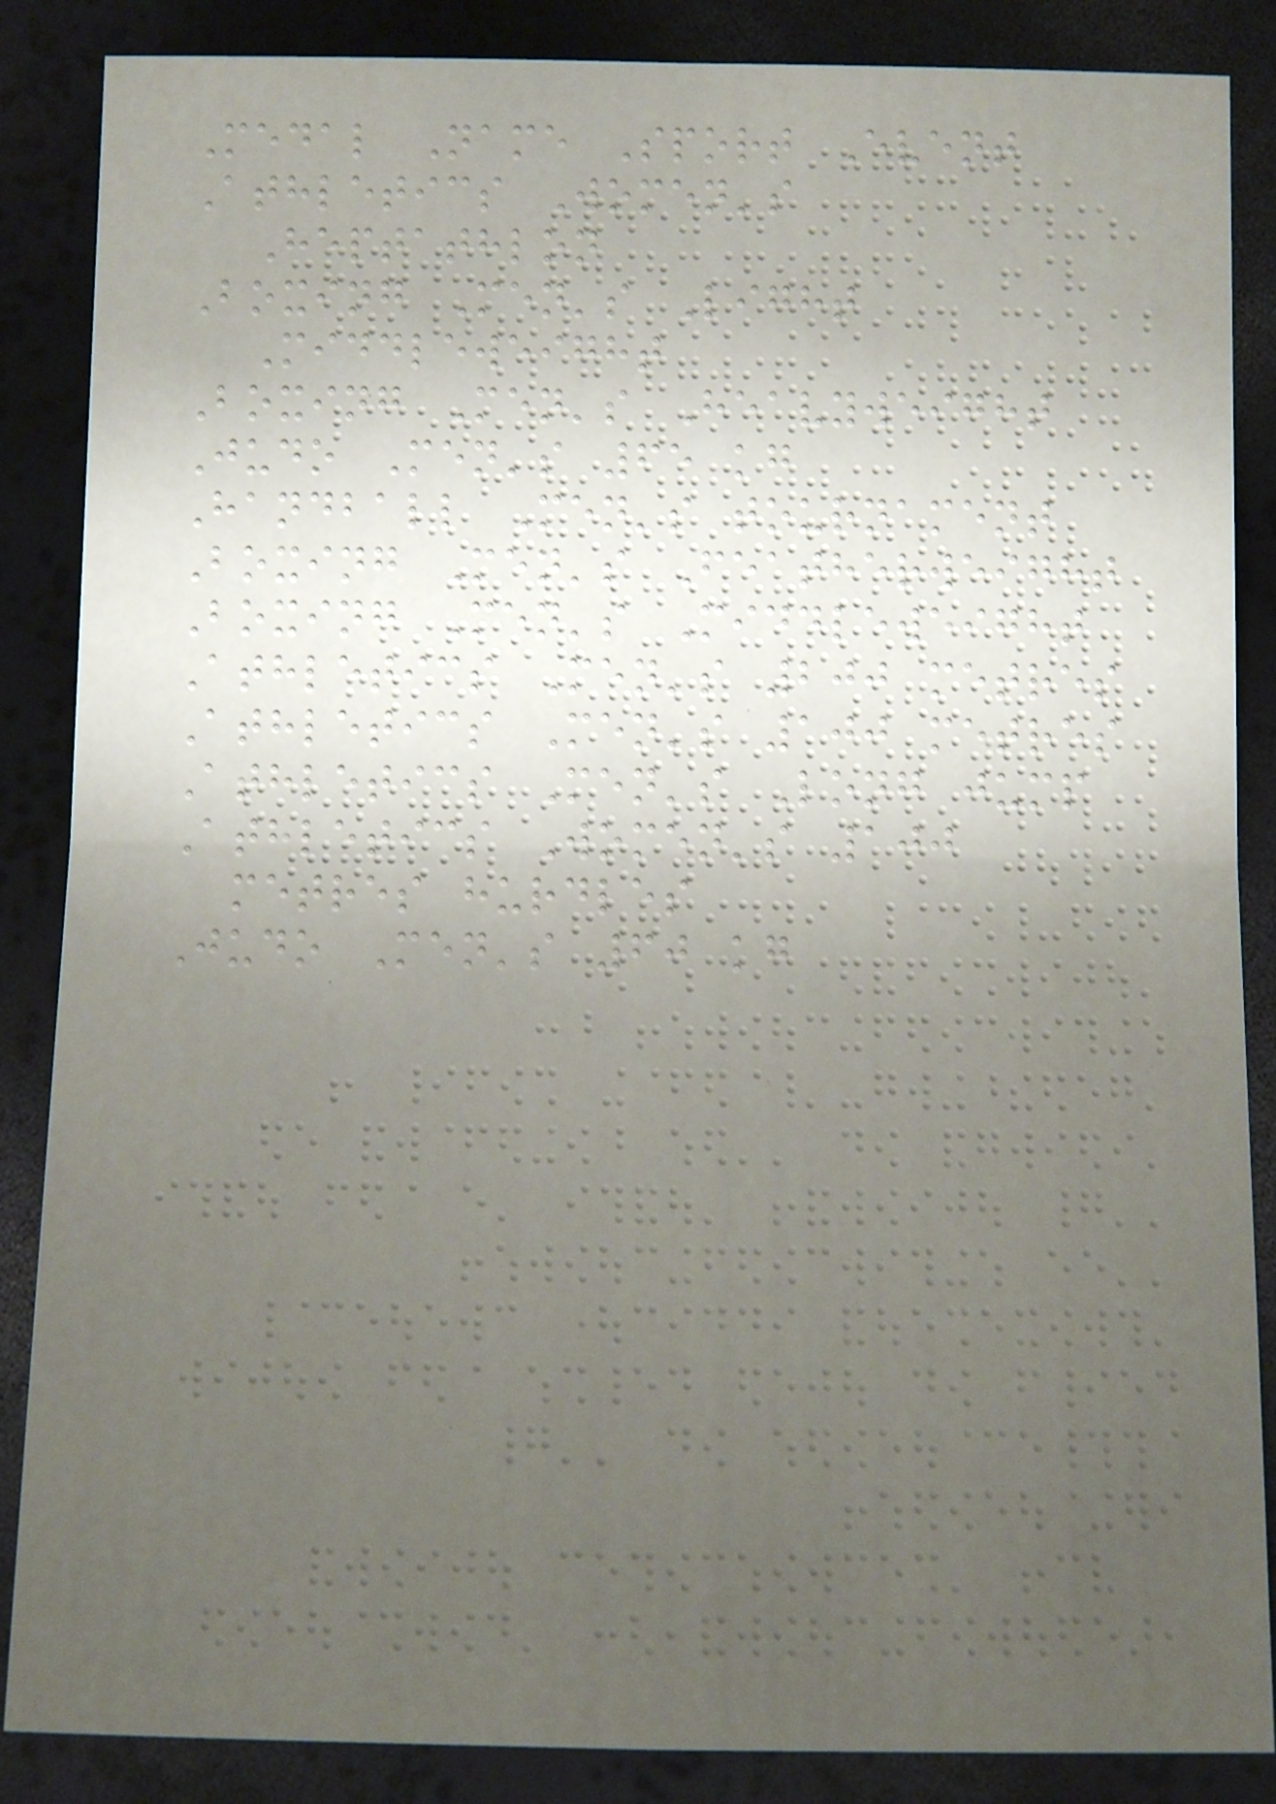Medal Name Sport Event
Athletics Women's
Heptathlon
Boxing Men's Light
Middleweight
Boxing Men's Heavyweight
Judo Men's 65 kg
Handball Men's tournament
Boxing Men's Featherweight
Boxing Men's Middleweight
Athletics Men's 200 metres
Athletics Men's 100 metres
Athletics Men's Long jump
Athletics Women's 100
metres hurdles
Judo Men's 60 kg
